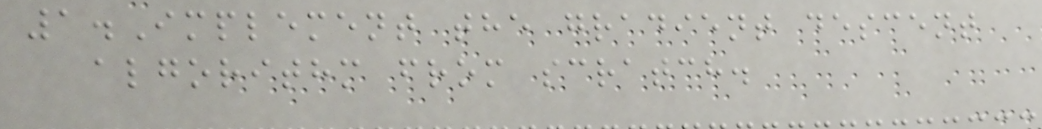1.Implement the gradient descent
algorithm from scratch.
